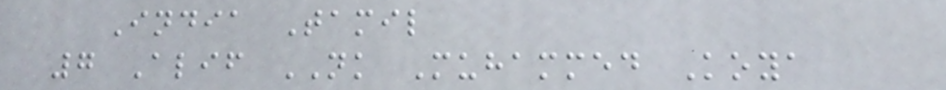India Tamil
7 Alif NK Muhammed Koya
